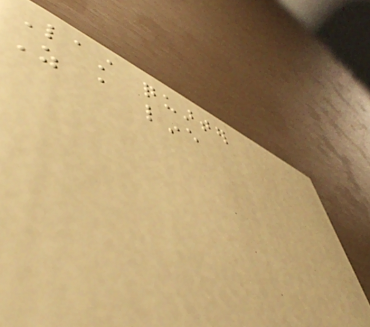Last quarter
As a line
